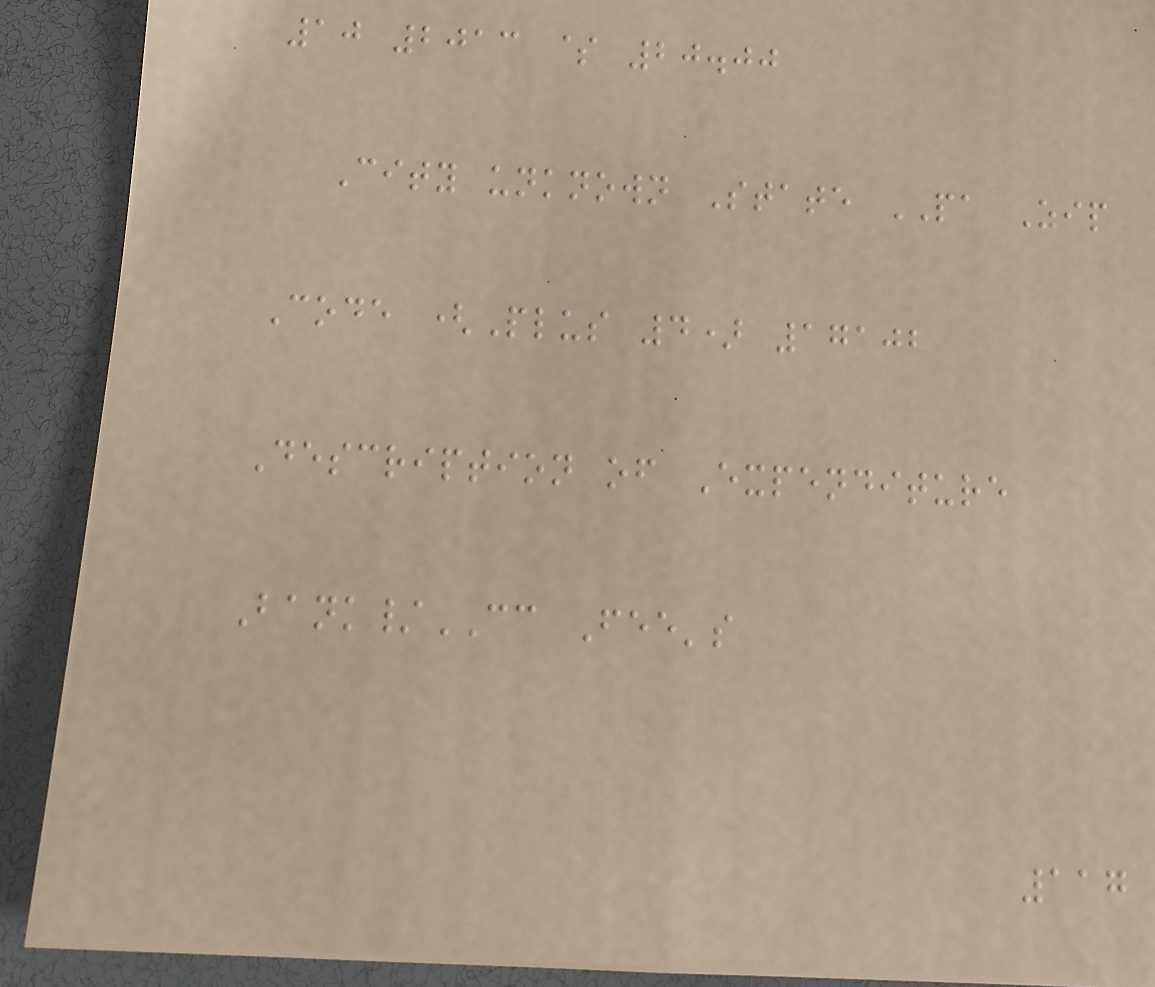10 2013 $ 20.00
City unknown State PA Zip
Code (Plus 4) 17102
Description of Expenditure
Bank/CC Fee's
117
